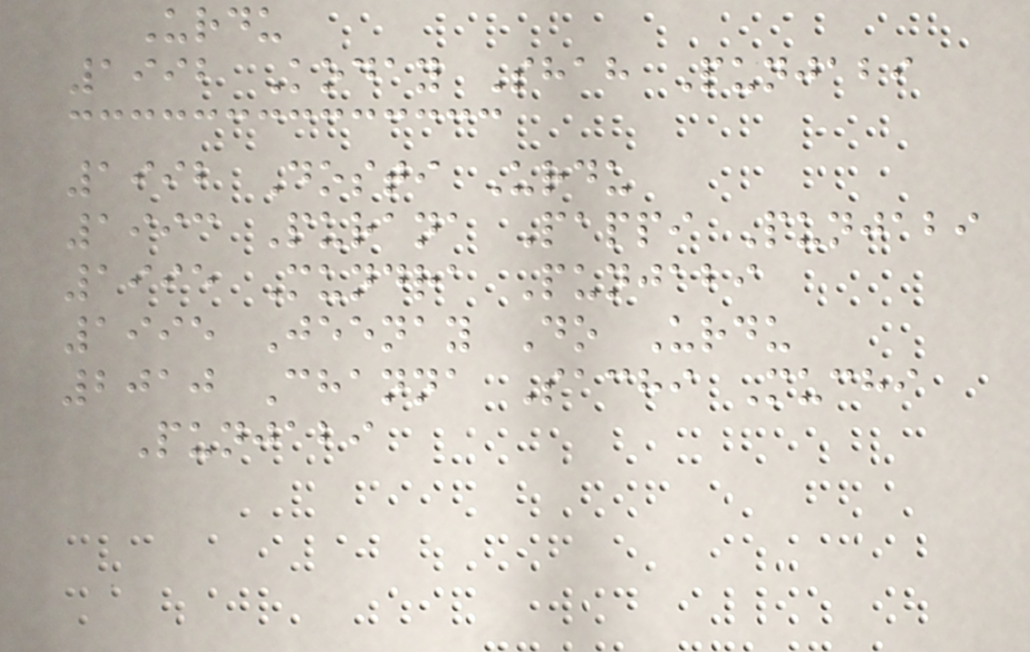Urdu
1992 Koday Shah Punjabi
1992 Dosti Urdu
1993 Purana Pappi Punjabi
1995 Mundra Punjabi
1995 Jeenay Do Urdu
2010 Channa Sachi Muchi
Punjabi
